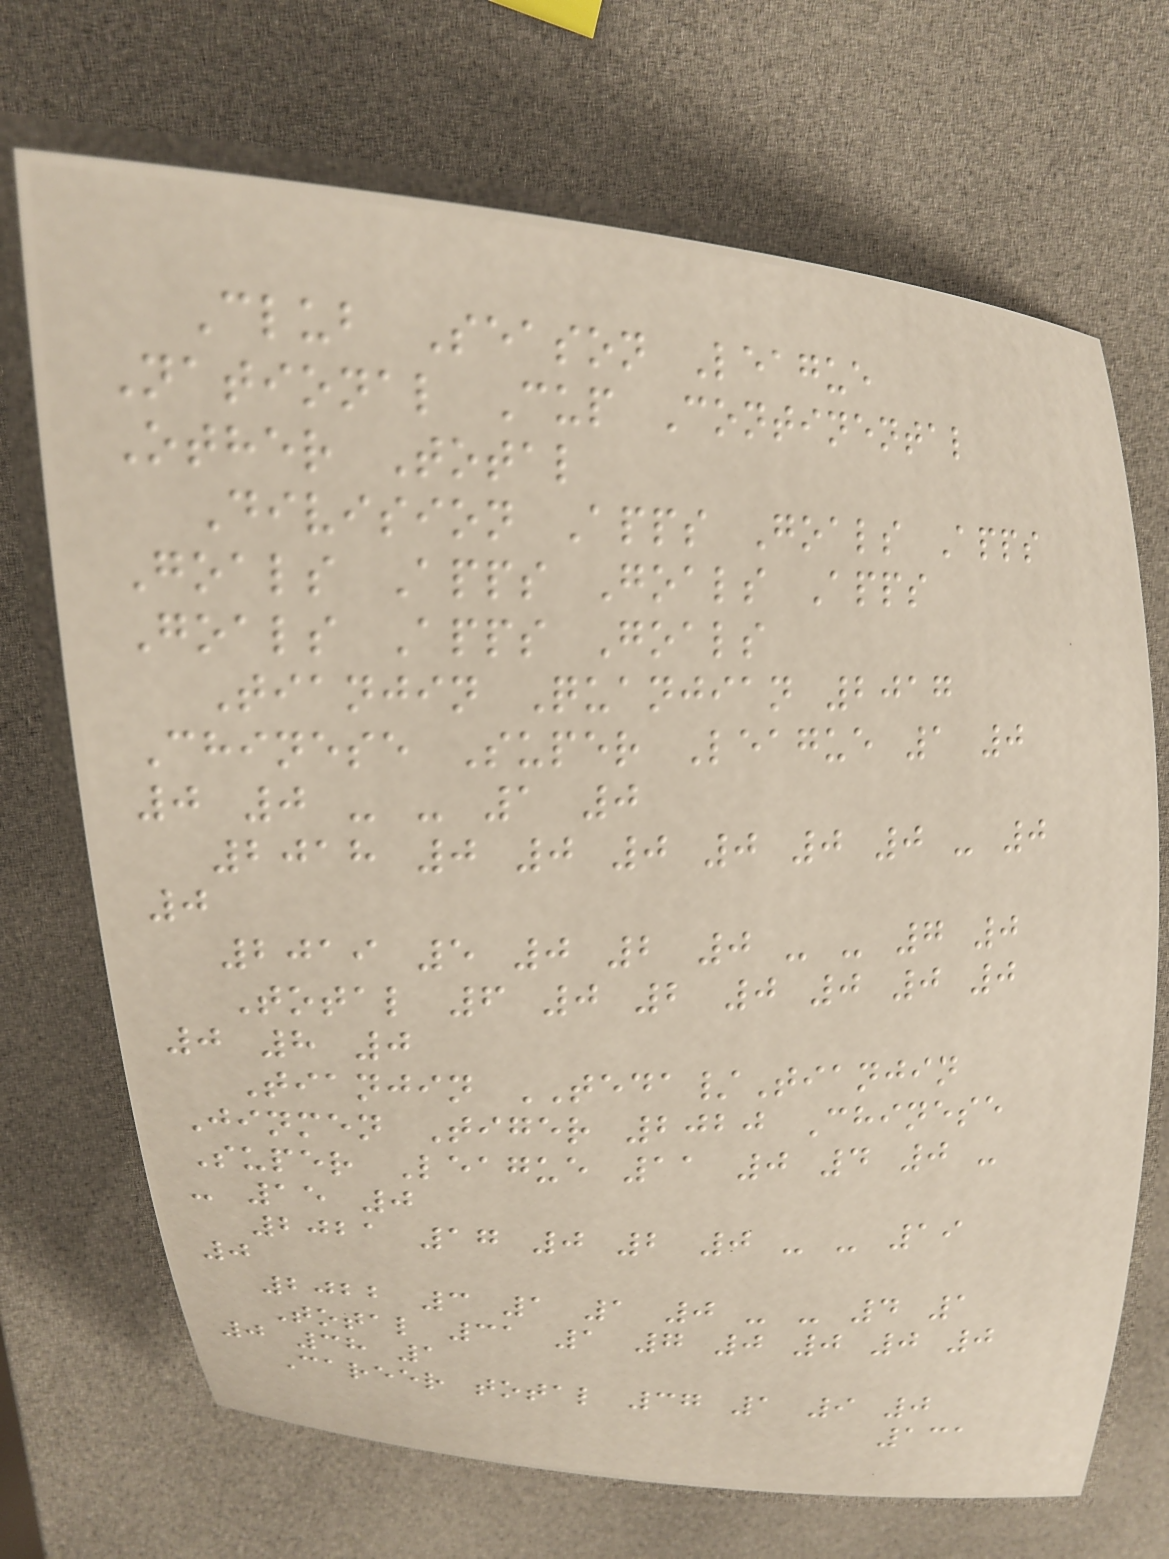Club Season League
National Cup Continental
Other Total
Division Apps Goals Apps
Goals Apps Goals Apps
Goals Apps Goals
Tianjin Quanjian 2017
Chinese Super League 1 0
0 0 - - 1 0
2018 0 0 0 0 0 0 - 0
0
2019 5 0 2 0 - - 7 0
Total 6 0 2 0 0 0 0
0 8 0
Tianjin TEDA/Tianjin
Jinmen Tiger 2020 Chinese
Super League 11 0 4 0 -
- 15 0
2021 17 0 2 0 - - 19
0
2022 3 1 1 0 - - 4 1
Total 31 1 7 0 0 0 0
0 38 1
Career total 37 1 9 0
131
